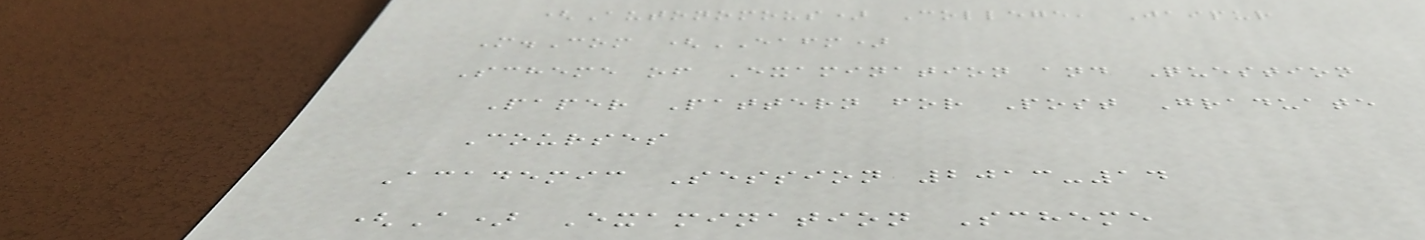(Autonomous) College, Jaipur
M.Com (EAFM)
Scheme of Examination and Question
Paper Pattern for Post Graduate
Courses
Academic Session 2013-14
(A) Examination Scheme
